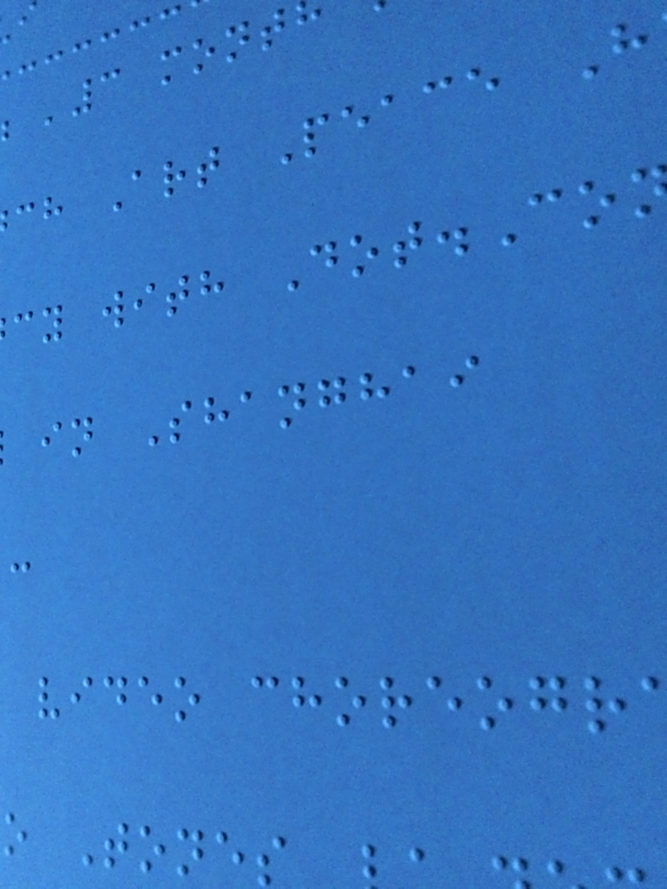'3 mont
ch Art Peace H
cy with Dot.Co
in Shanghai
video choreogr
o Tones
